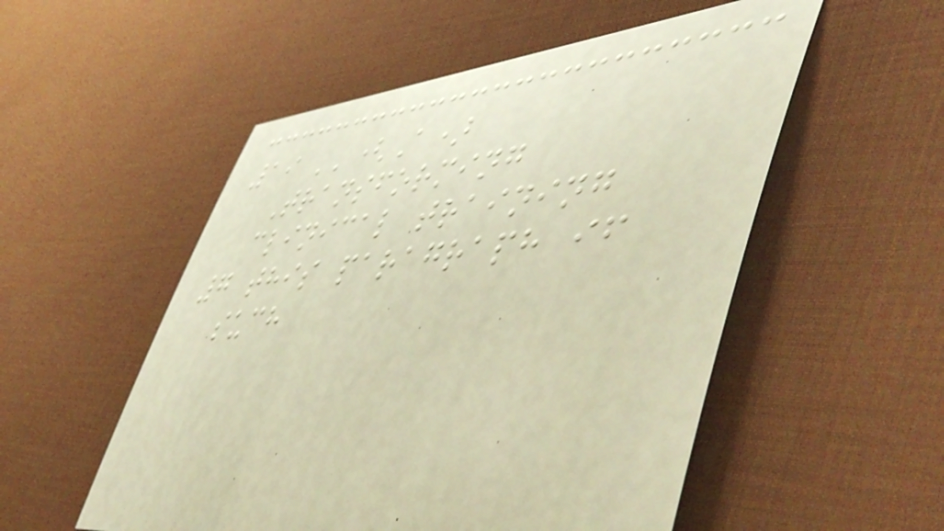19 ''(A)
Transforming
clinical training
7 this paragraph if
such
